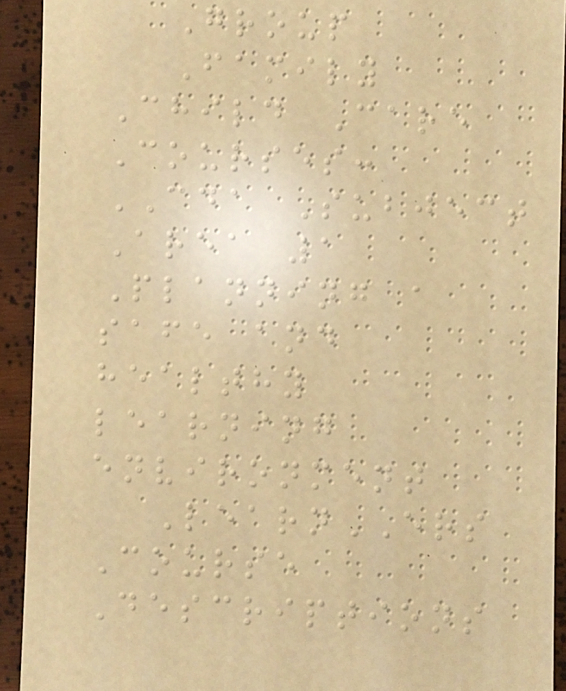Group
Family
Child Care
Courses:
CDA Subject
Area 1
Planning a
safe and
healthy
learning
environment
LearnERS
Course
Descriptions
